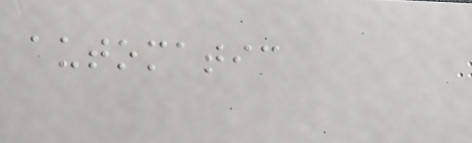automatic
